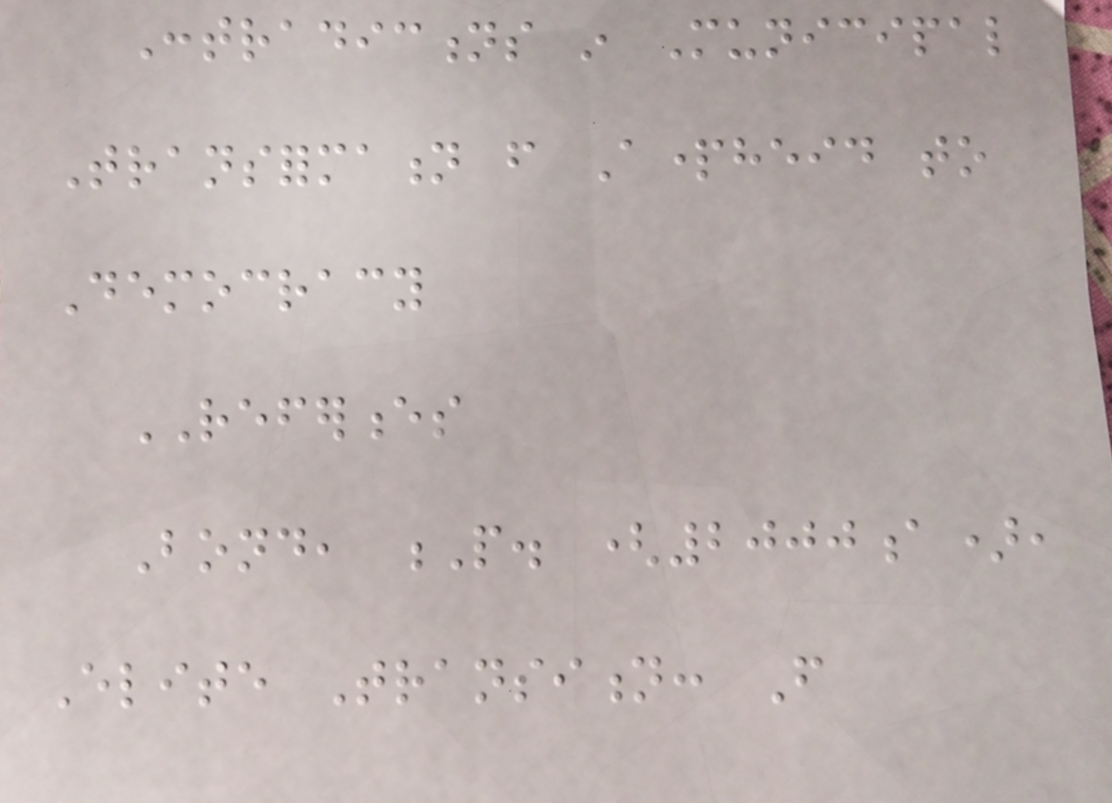Contradictions in Municipal
Transformation from Apartheid to
Democracy
REFERENCES
Bond, P. (2000a),
Elite Transition: From
